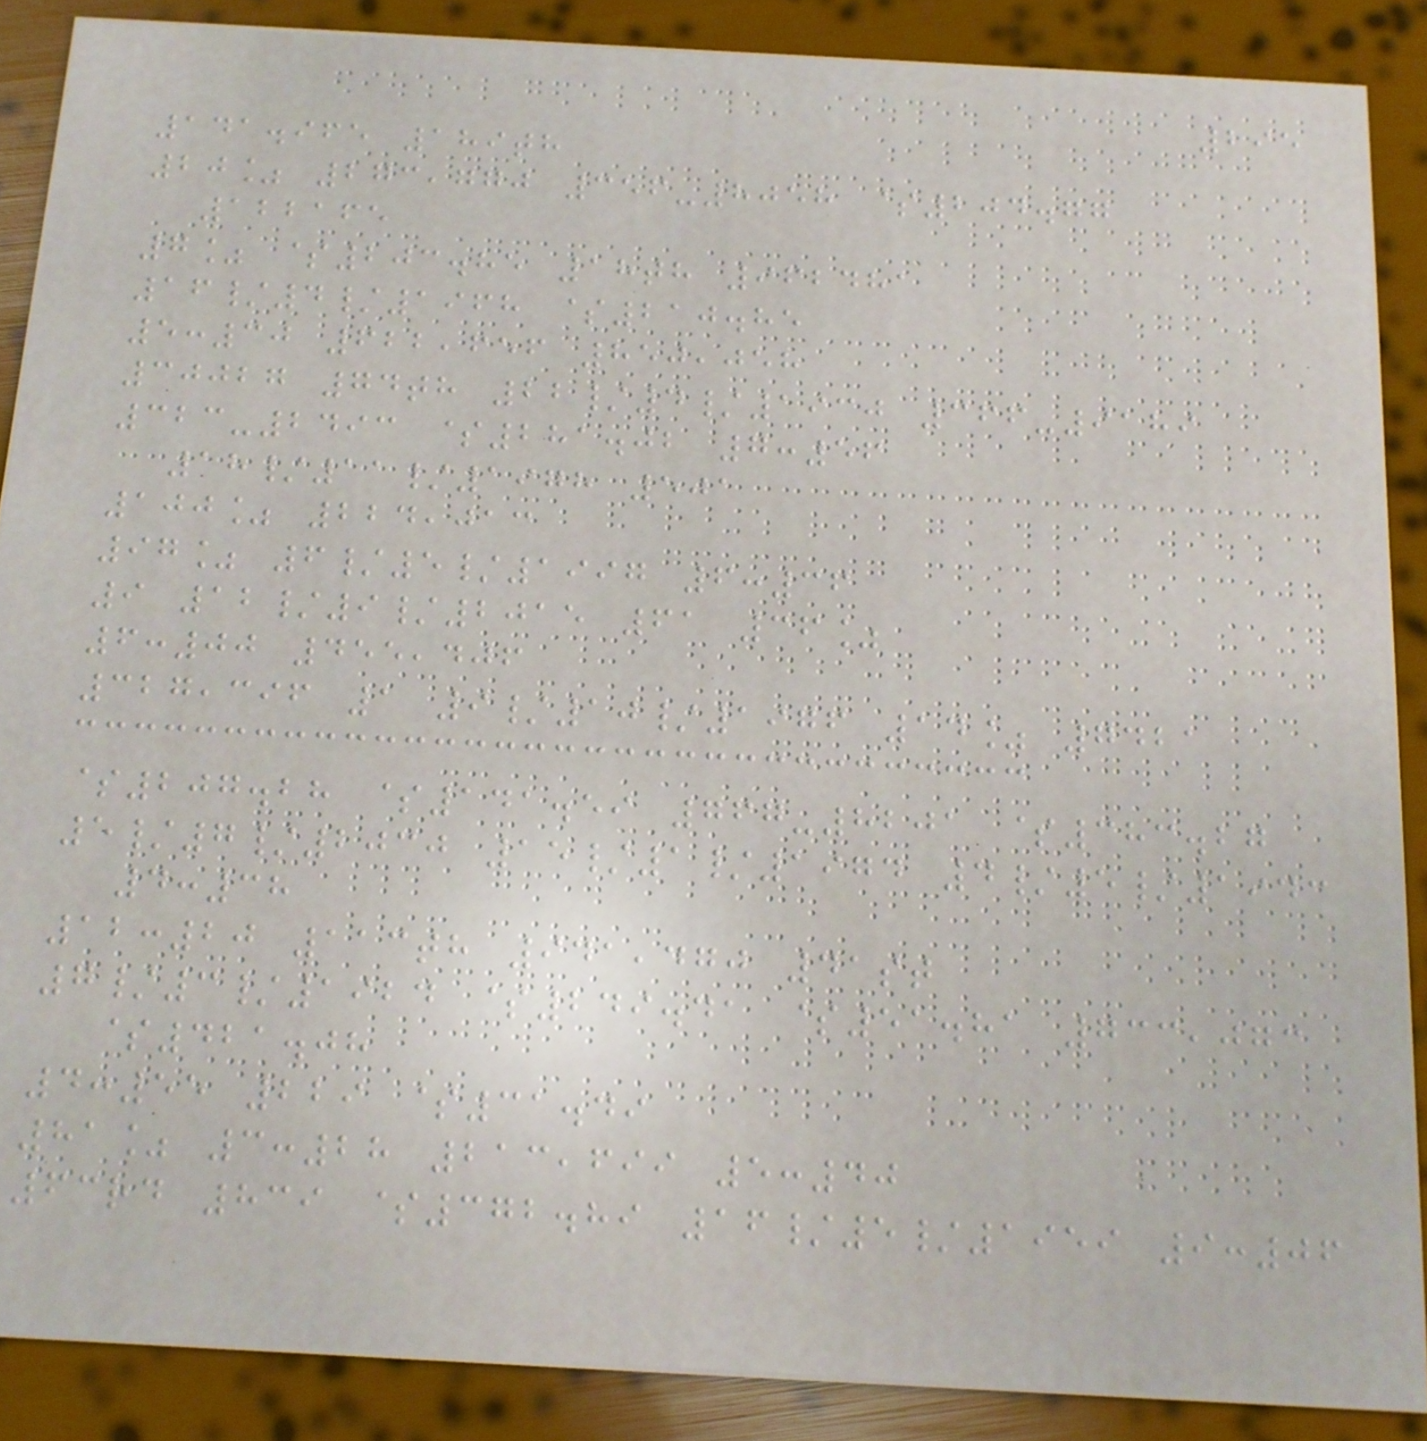295
141.965 189th
20% 273,770 356-8058 $204.77
122165
7% $203.85 18th 962481
16/4/1968 $210.85
5:30 622,656 850,058
30027 74th 22/4/1930 366-9189
323-2493 $281.02 7:56
18/11/1978 501
100% 224,013
97% 6/5/1997 6:36
9 12/9/2015 61 36%
6:00 455,406
327,396 1 9/10/1976 14% 7421
$207.28 $141.59 767-8201 $383.27
5/7/2030 15/1/1974 4/5/1943
4:38
12:20 113th 941,470 41st
7/3/1924 $249.41 $51.81 733,073
$421.08
4:55 229 $31.49
81% 3:28 213,699 5:40
63rd 839 $372.89 16/5/1959 9:06
